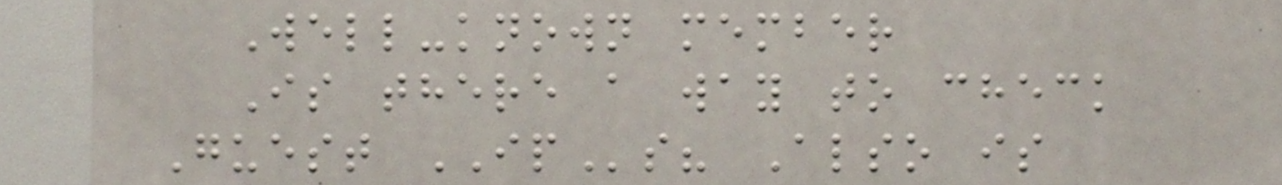Well-known member
Is there a way to check
Guest IPs? Also is
